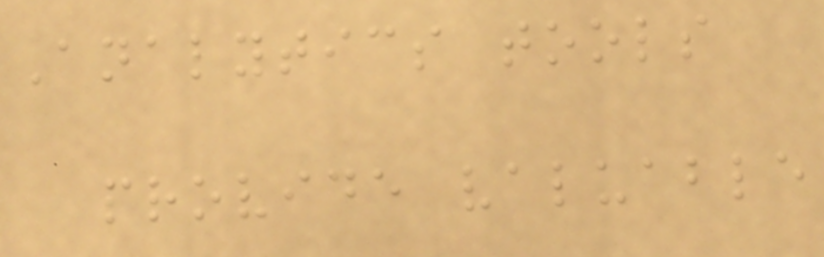Analytics tools
provide valuable
